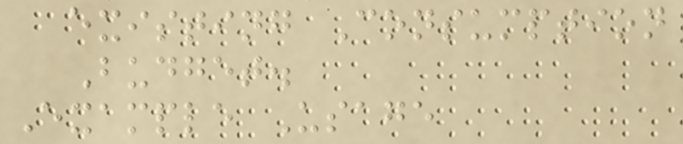existing Consumption
Budget.
Example Usage
